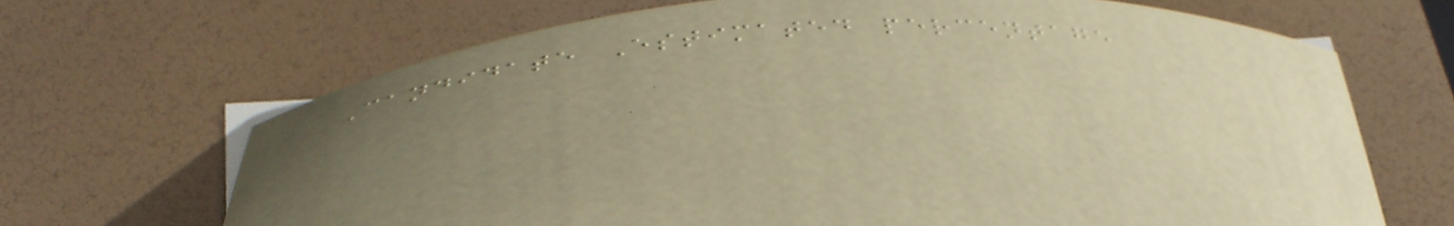Candidate Estimated percentage
